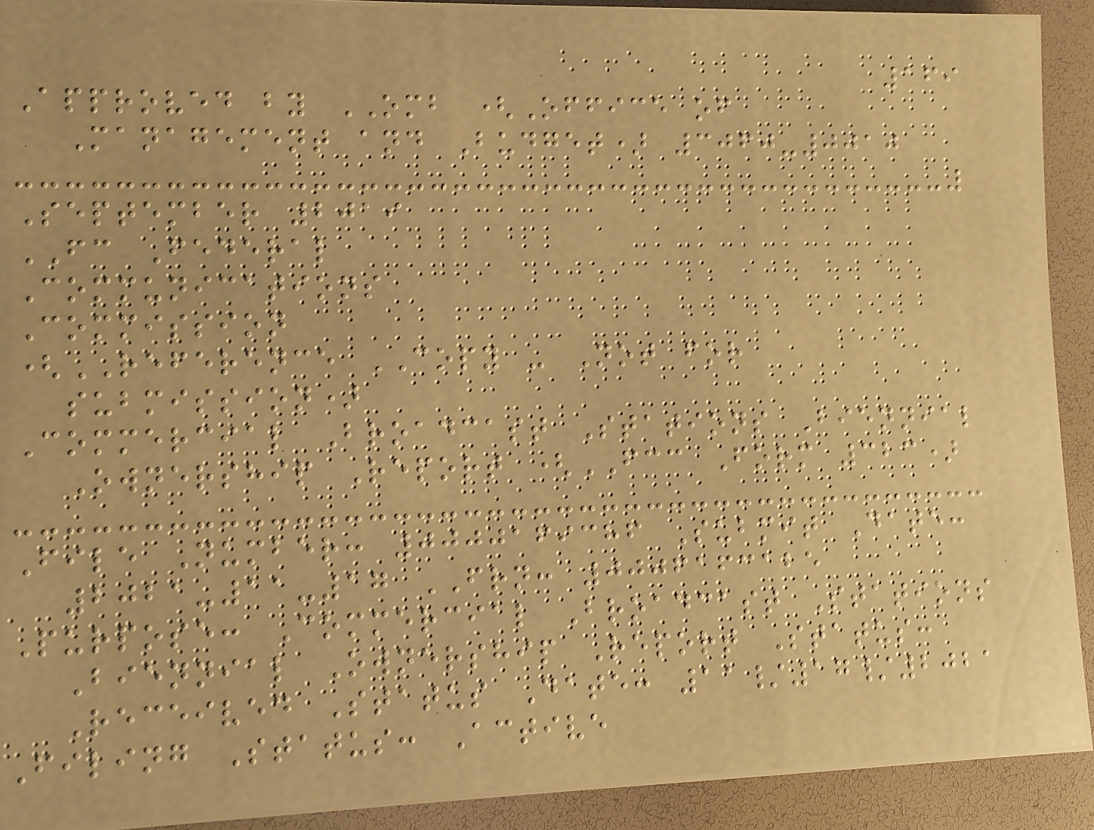169
Approved by OMB (Office of
Management and Budget) 3060-0010
September 2019
FC Federal
Communications
Commission
(REFERENCE COPY - Not for
submission)
Commercial Broadcast Stations Biennial
Ownership Report (FCC Form 323)
File Number: 0000169386 Submit Date:
2021-11-17 FRN: 0006163125
Purpose: Commercial Broadcast Stations
Biennial Ownership Report Status:
Received Status Date: 11/17/2021
Filing Status: Active
